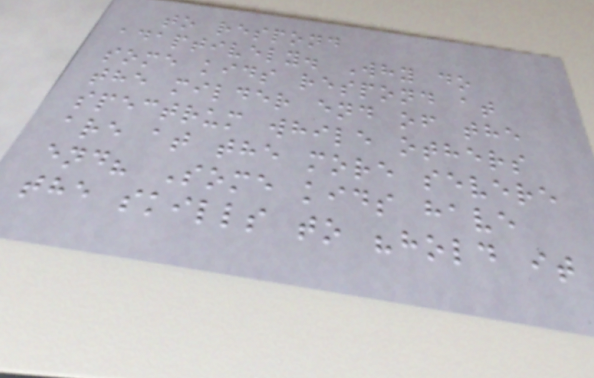to respond
adaptively. Why do
some kids respond at
the milder end of the
spectrum while others
are at the more severe
end? Some kids have
the skills to "hold it
